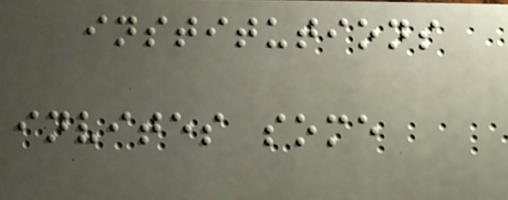institutions
invites some
